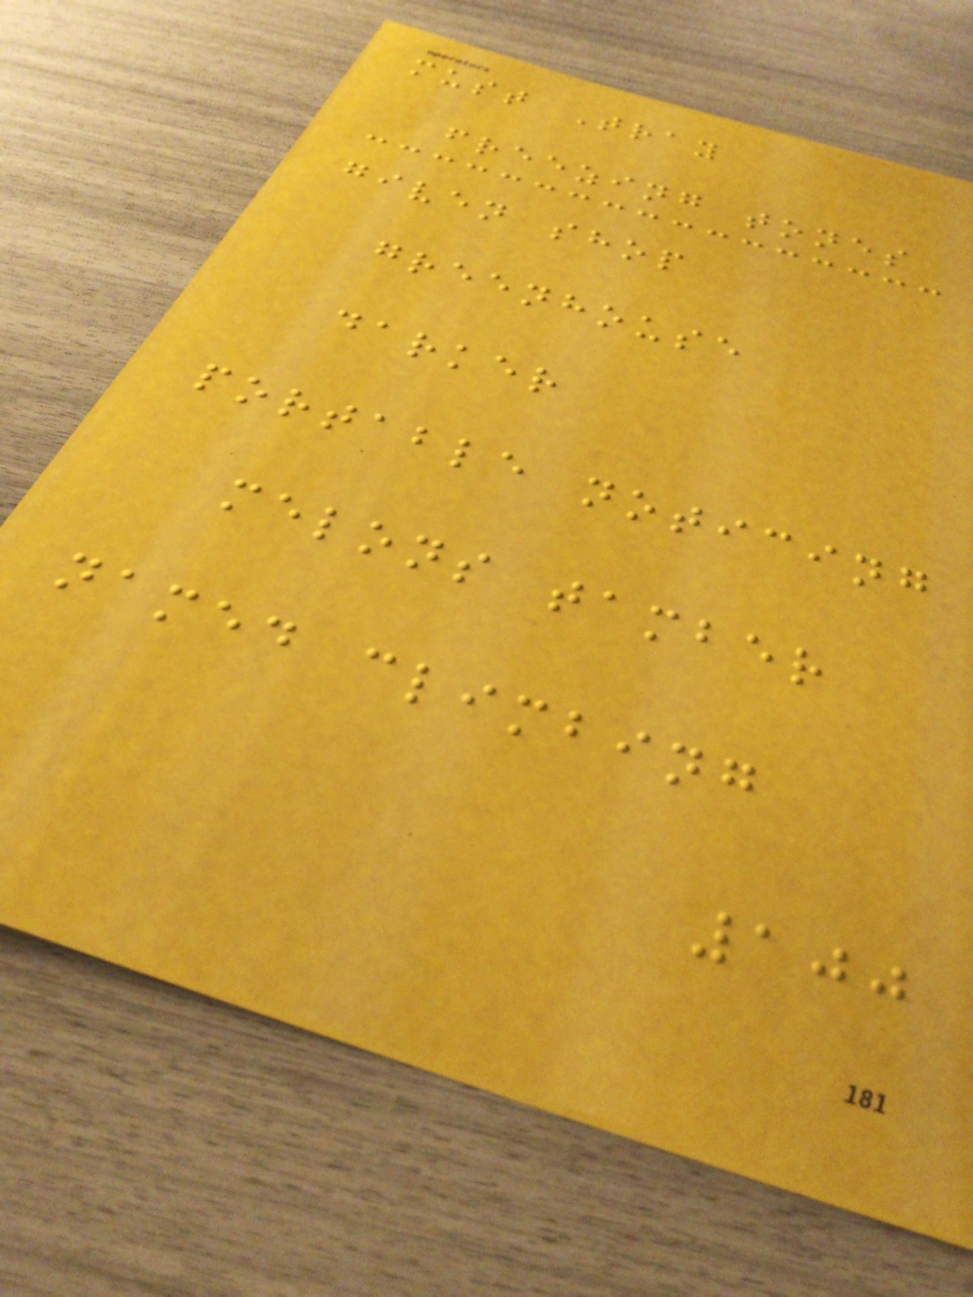must Tray
freezing tones
given shop
greenhouse
darker
portable noticing
melons tamber
named climbing
100
